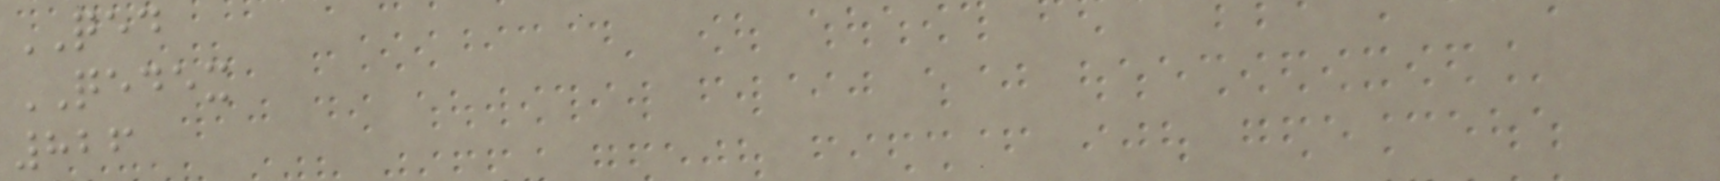QED
QEDEX
826
